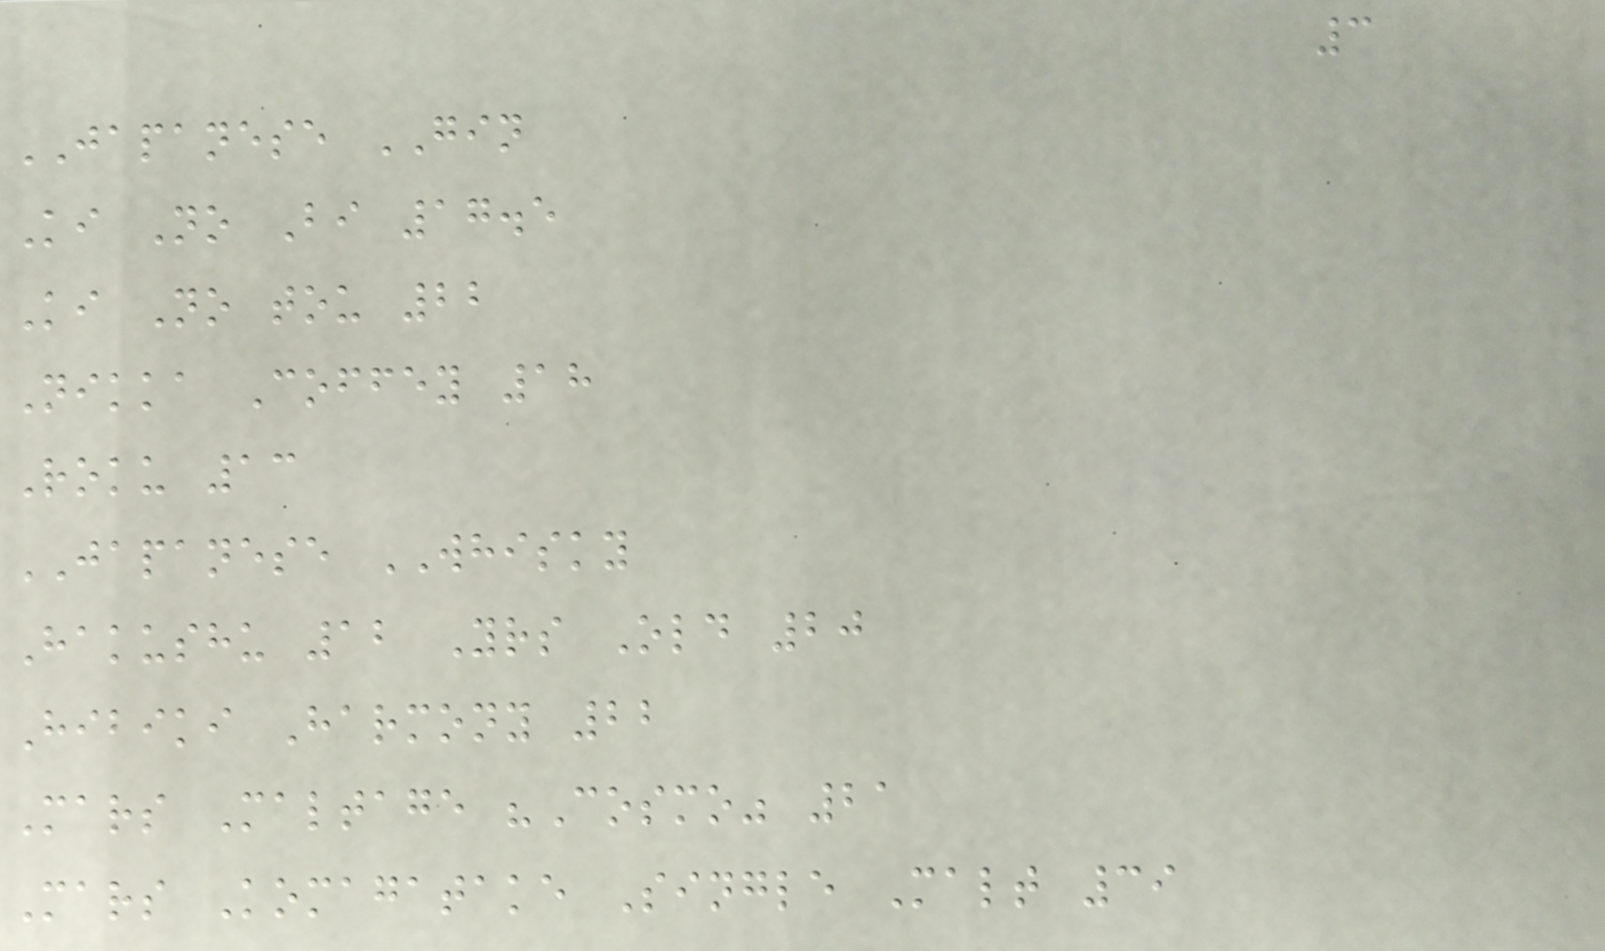3
JAPANESE GIN
Ki No Bi 17.5
Ki No tou 22
Nikka Coffey 18
Roku 13
JAPANESE WHISKY
Hakushu 12 Yrs Old 20
Hibiki Harmony 22
Mars Maltage "Cosmo" 21
Mars Komagatake Single Malt 39
